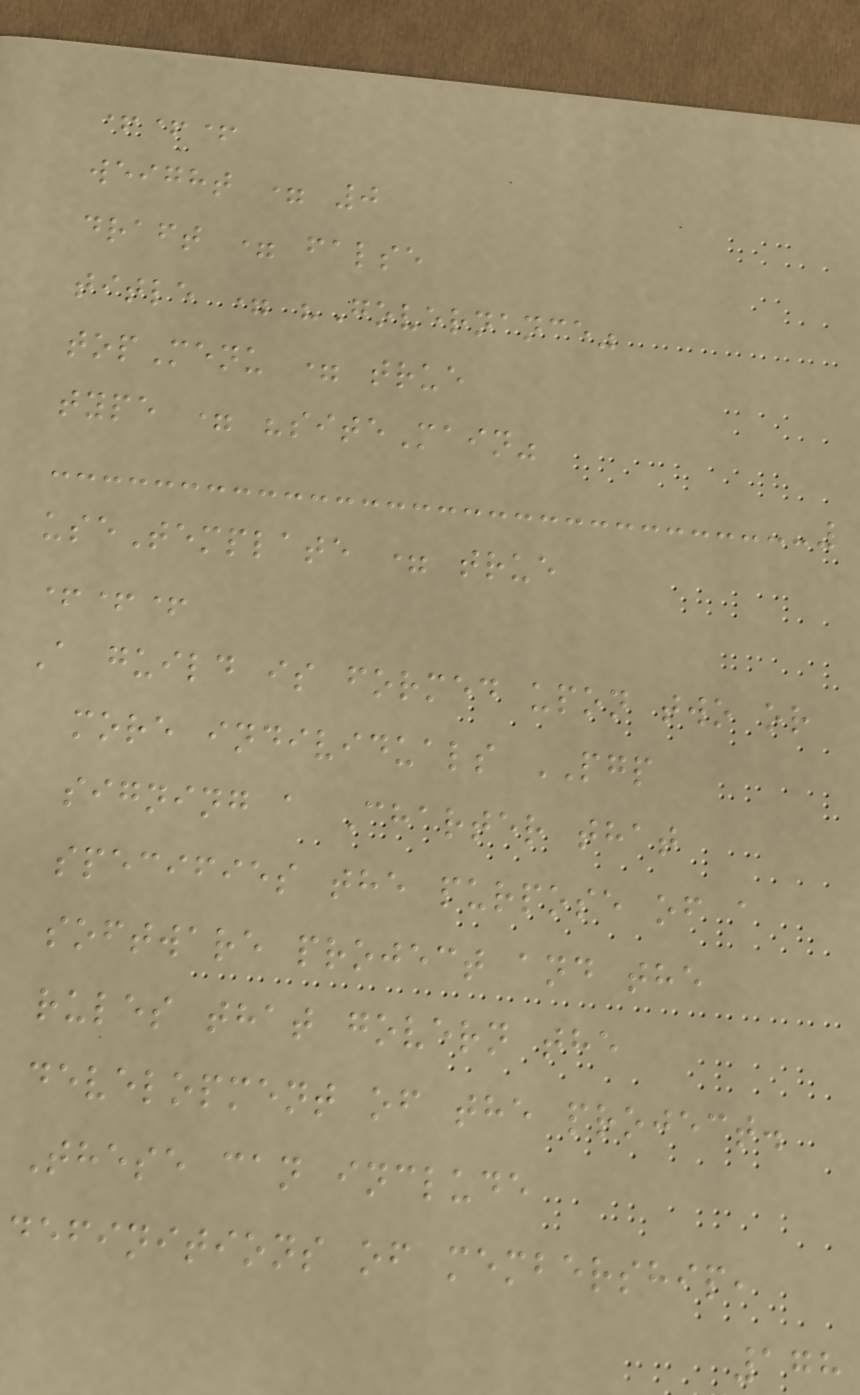+++
weight = 0
draft = false
title = "Governance"
topMenu = true
type = "siteMain"
useTemplate = true
+++
A guild is formed upon two or
more individuals PGP
signing a Charter that
specifies the purpose of a
software project and the
rules that govern the
development of the project.
These can include
definitions of membership,
178
